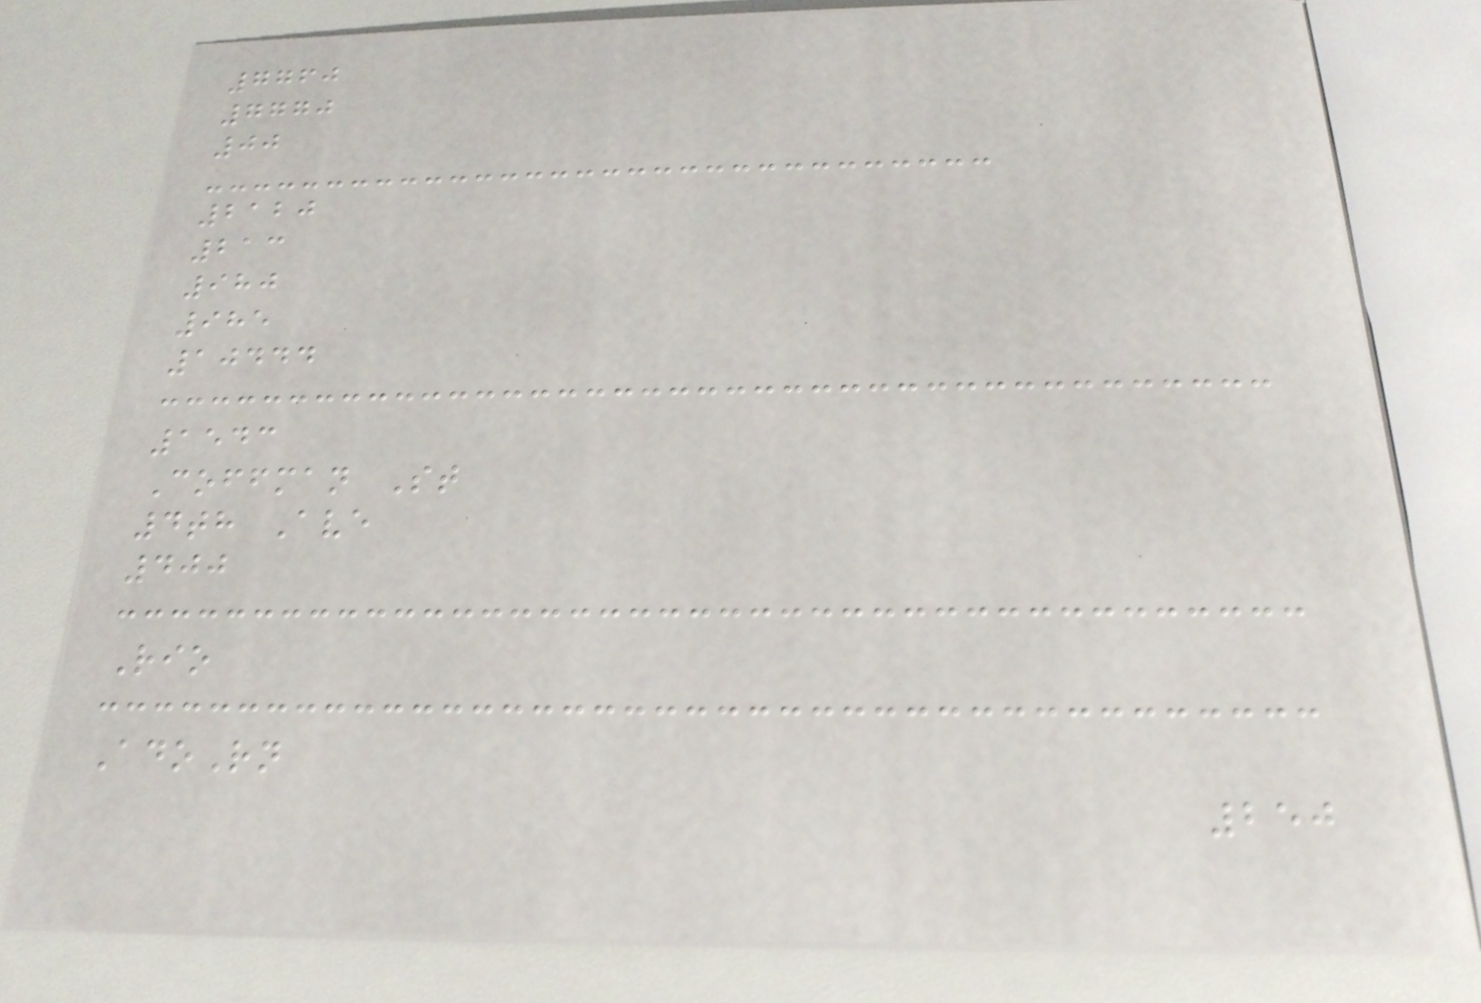7760
7770
00
2120
213
980
985
10444
1543
Coffman St
4th Ave
400
Rio
AdoRn
250
